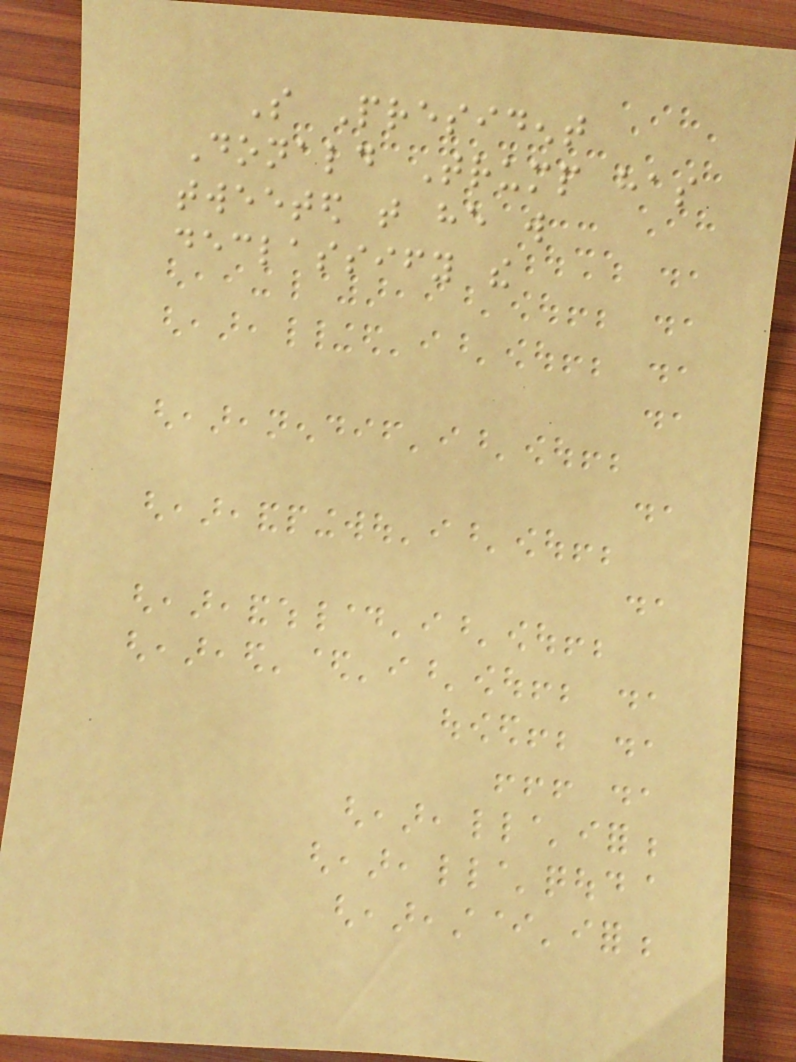So President
Donald Trump has
tweeted that he will
declassify the
